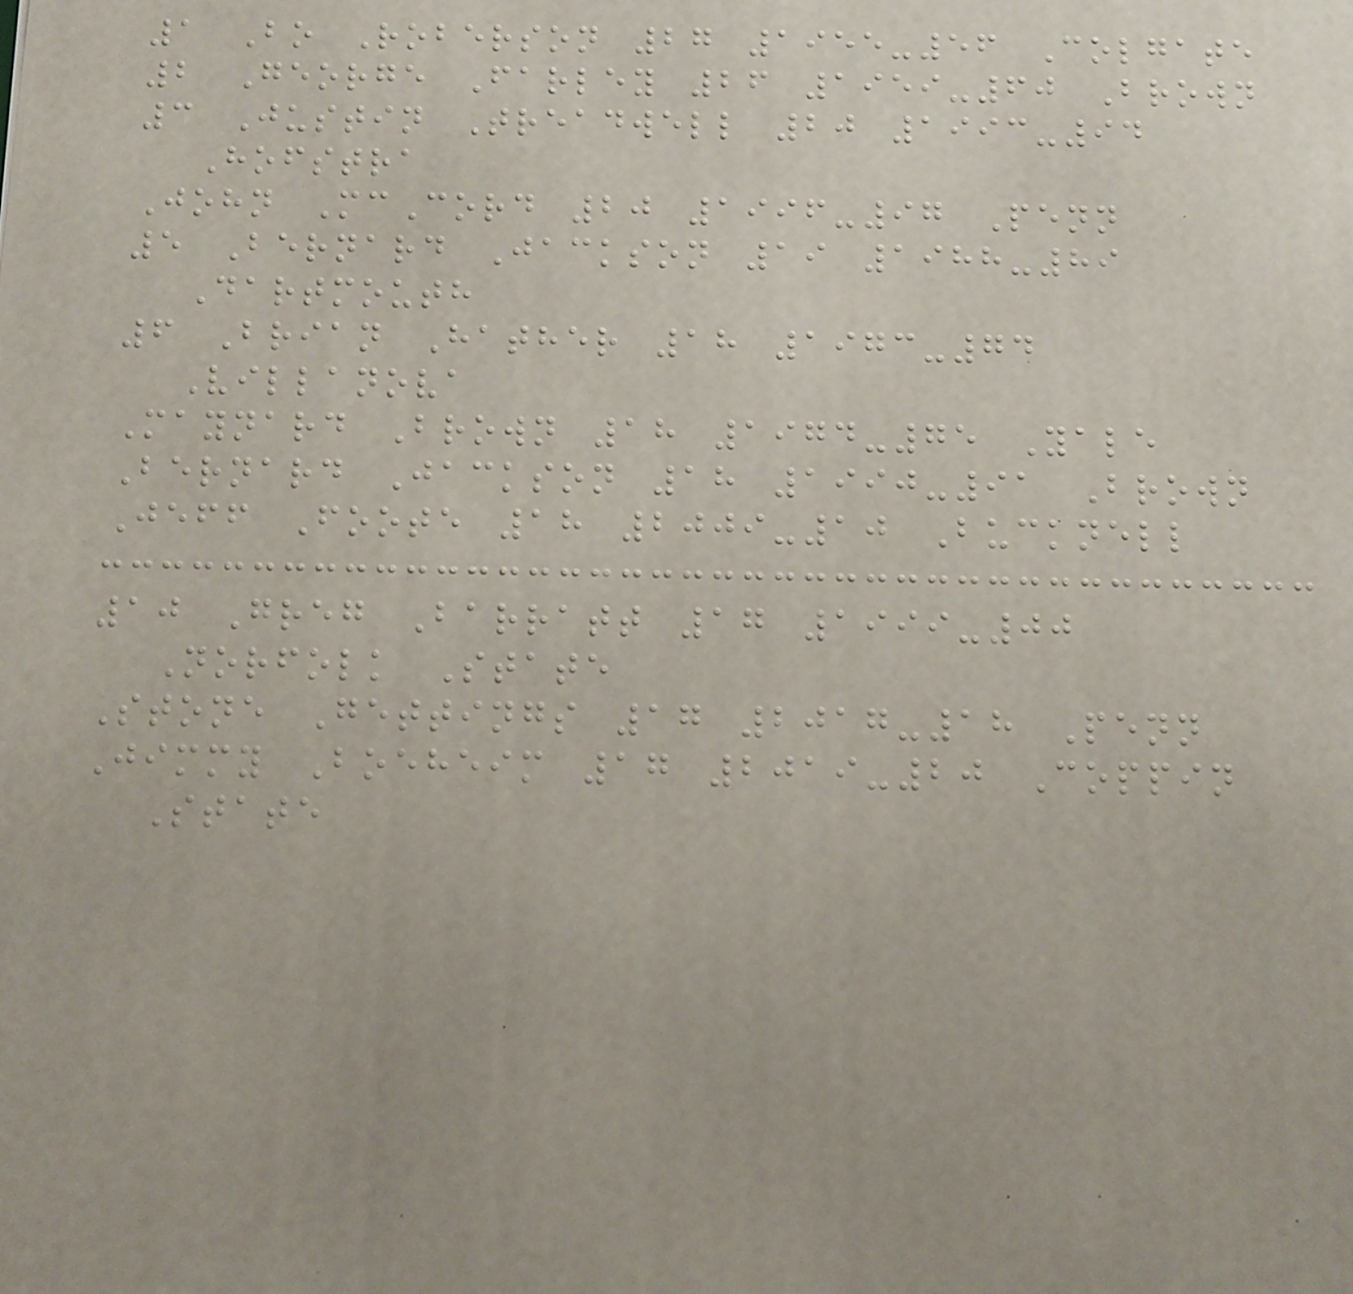1 Bo Roberson 27 1955-56 Colgate
2 George Farley 26 1959-60 Brown
3 Justin Treadwell 20 1993-94
Hofstra
John McCord 20 1996-97 Penn
5 Bernard Jackson 19 1988-89
Dartmouth
6 Brian Hather 18 1973-74
Villanova
Maynard Brown 18 1974-75 Yale
Bernard Jackson 18 1990-91 Brown
Jeff Foote 18 2009-10 Bucknell
10 Greg Barratt 17 1999-00
Norfolk State
Stone Gettings 17 2017-18 Penn
Jimmy Boeheim 17 2019-20 Coppin
State
